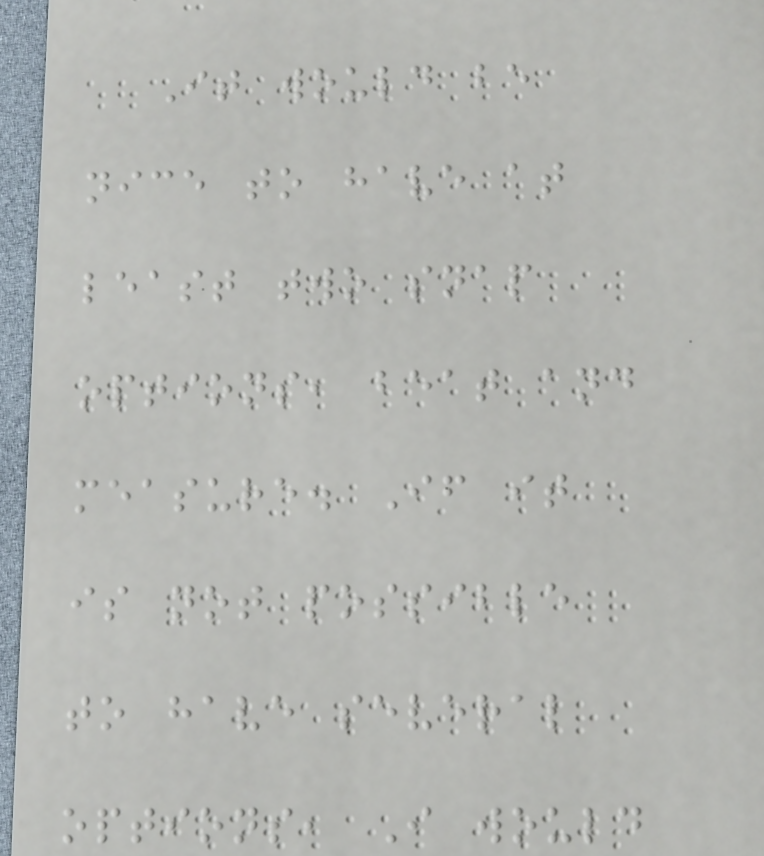It would be
nice to have at
least two snap
options, beat and
measure. If it
is not possible
to have several
options, I would
